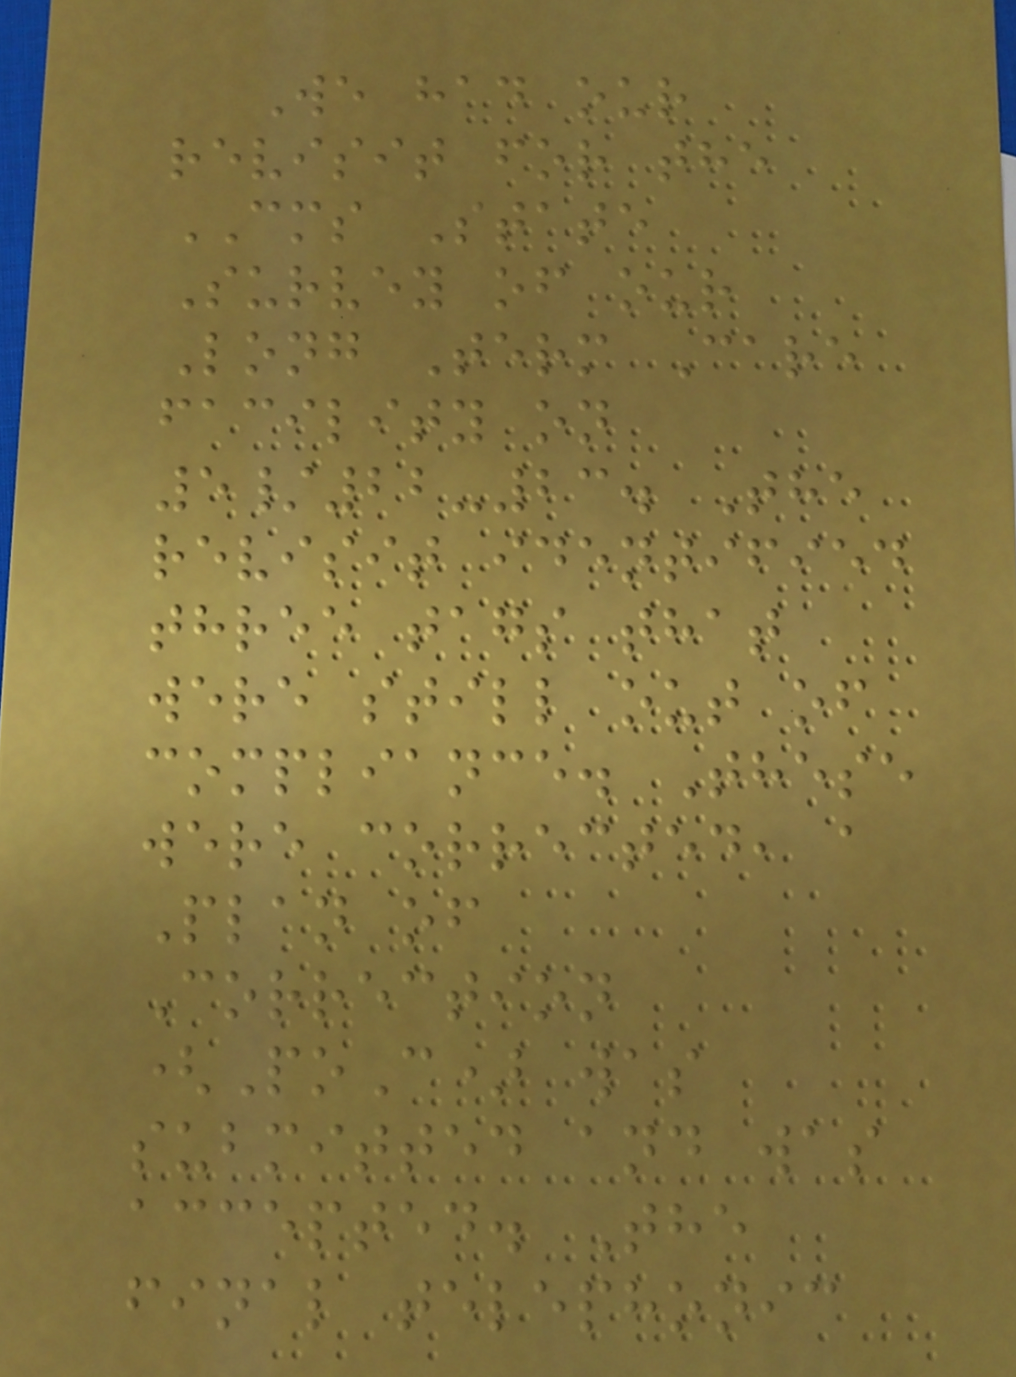We had our
revisit for the
CMS State
Survey of our
Long Term Care
facility on
5/22-23. The
revisit identified
three tags that
were still out of
compliance. These
were corrected, a
Plan of
Correction
(PoC) was
submitted and was
accepted. The
final telephonic
